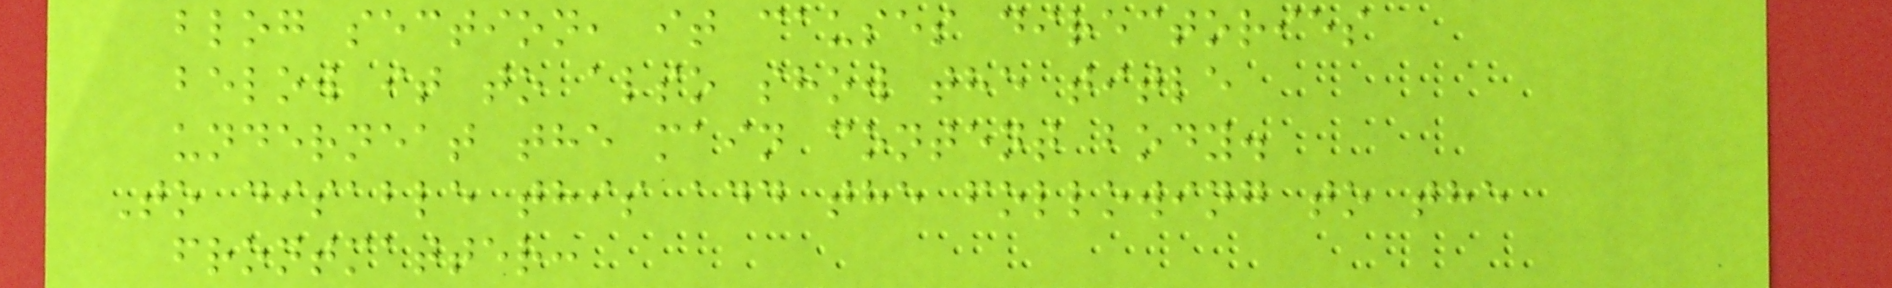blog section, it causes directories
below it to also show the title
underneat the main content body.
To disable this add the following to the
frontmatter:
